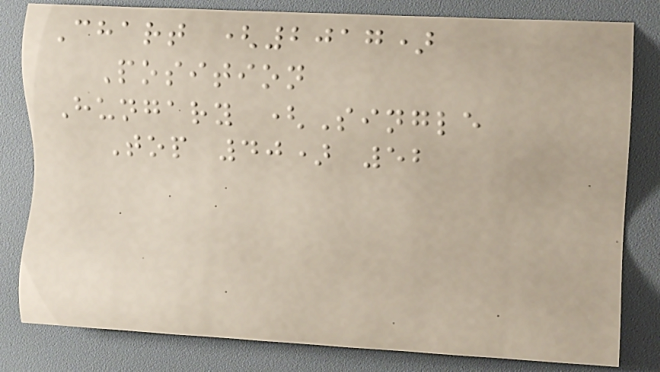Chart (2017)
Position
Hungary (Single
Top 40) 52
